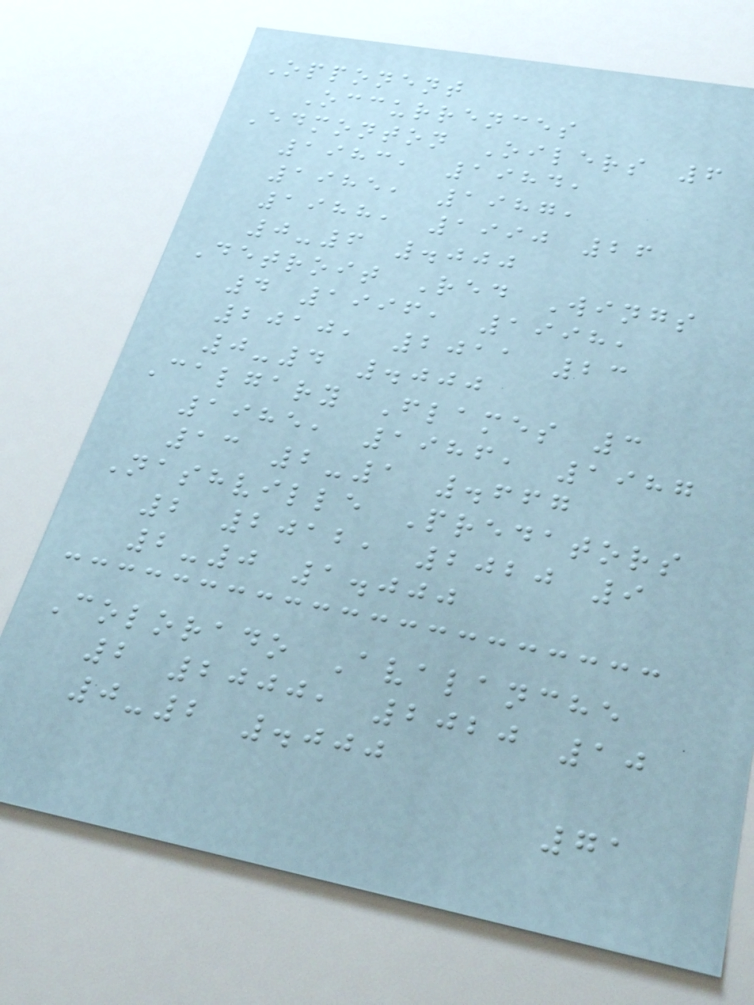Opponent
Occurrences
Edmonton Oilers 6
1983, 1984,
1985, 1987,
1988, 1990 26
0-6 .000
Detroit Red Wings
4 1996, 1998,
2010, 2011 23
0-4 .000
Calgary Flames 3
1985, 1986, 1987
13 2-1 .667
Nashville Predators
2 2012, 2020 9
2-0 1.000
Colorado Avalanche
2 2000, 2020 10
0-2 .000
71
